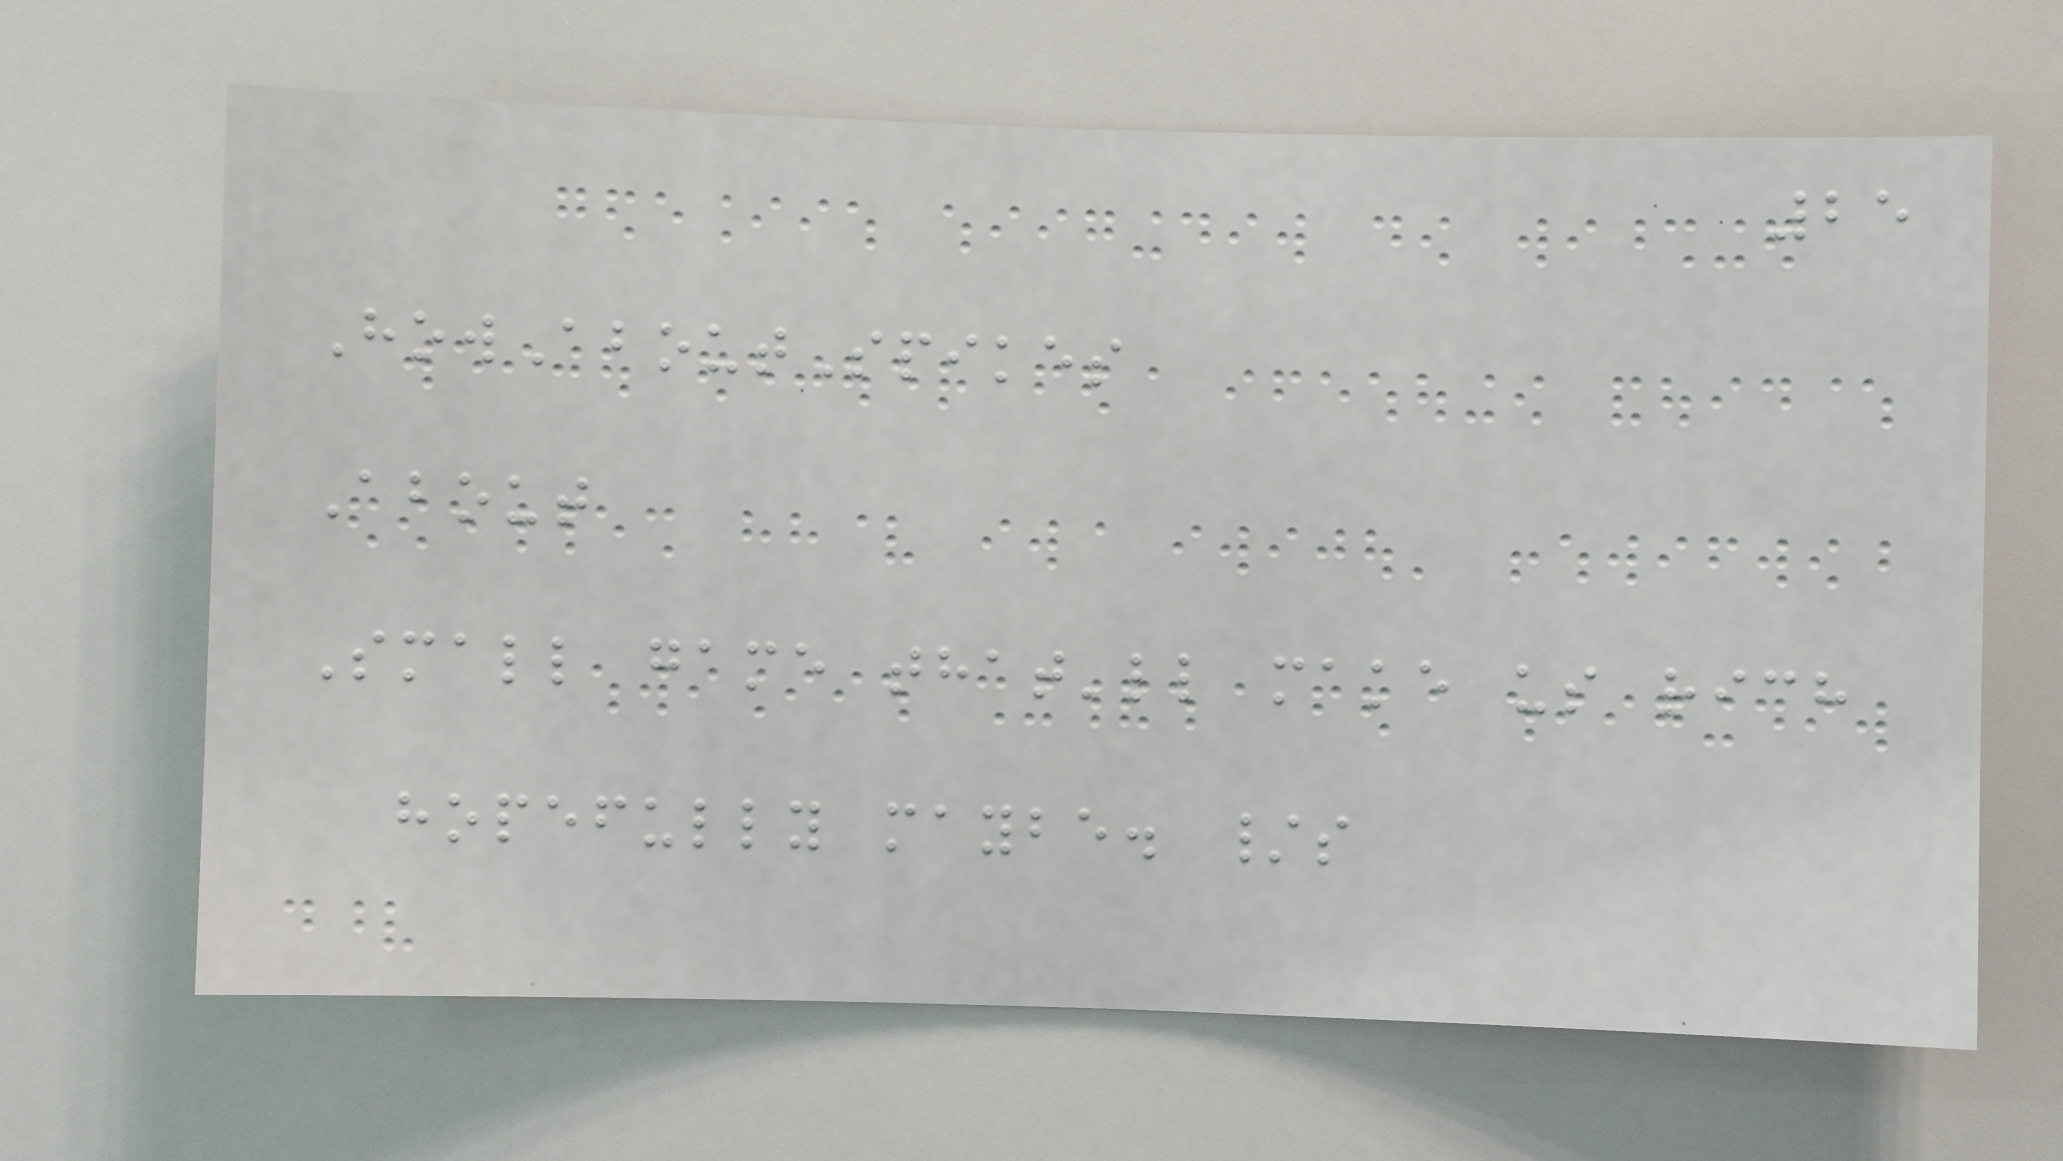25
HowAboutSpikes
About
Small game that'll make us rich
hopefully maybe. /s
